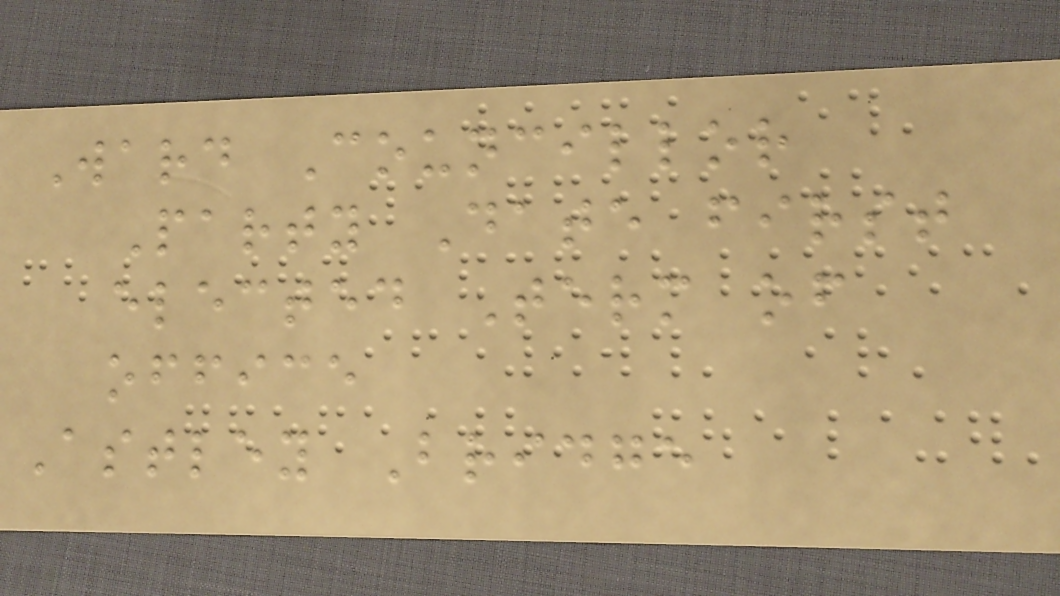Ward Councillor
Party Date first
elected Term of
office
Astley Bridge
